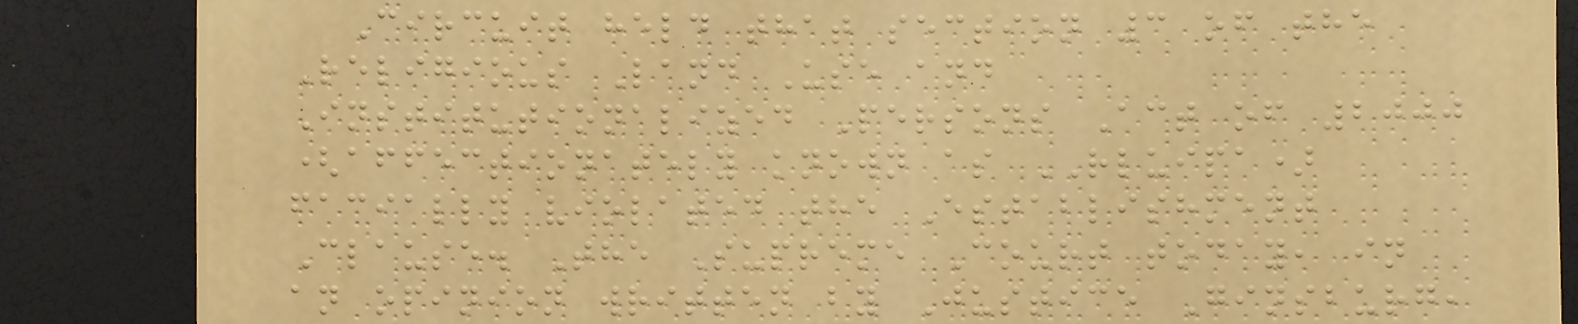Circuit held that section 3 of the
Religious Land Use and
Institutionalized Persons Act of 2000
(affectionately known as RLUIPA)
facially violated the Establishment
Clause. The Supreme Court today, in
an opinion written by Justice Ginsburg,
